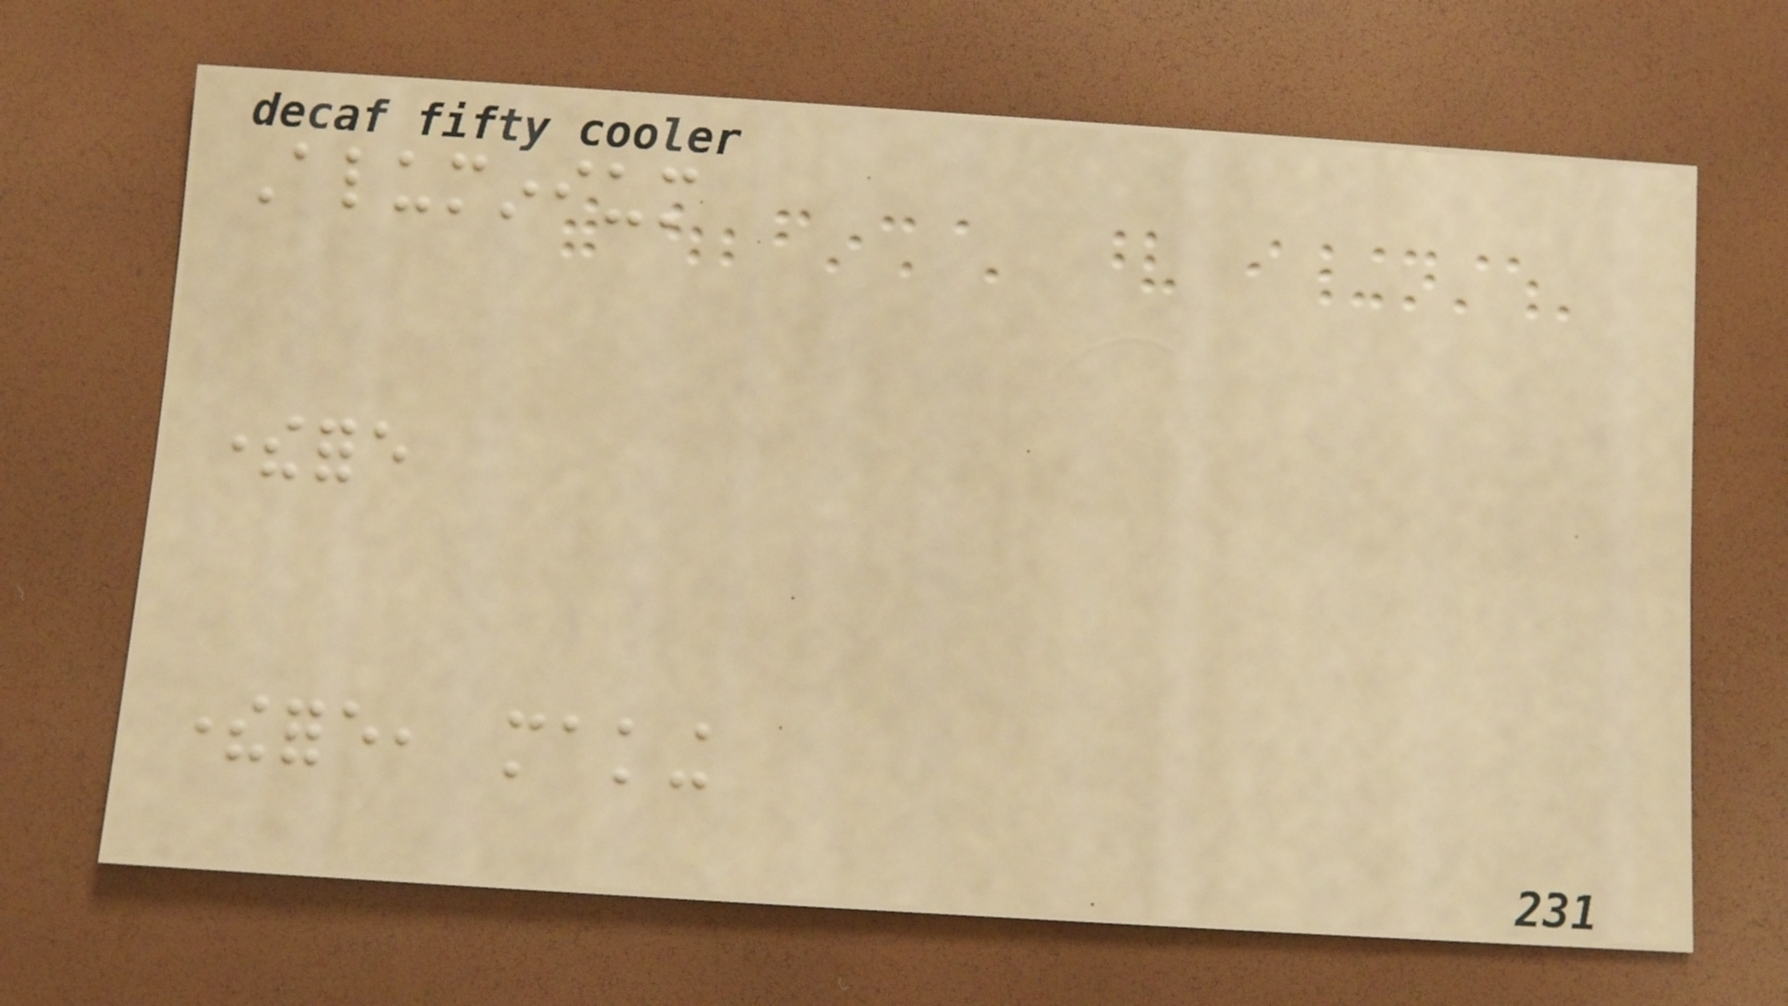Aluminium
therefore
therefore, making
